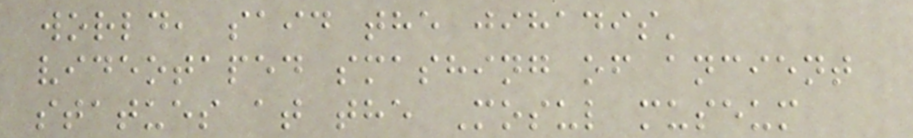world, said the jihadis'
videotaped smashing of ancient
statues at the Mosul museum
